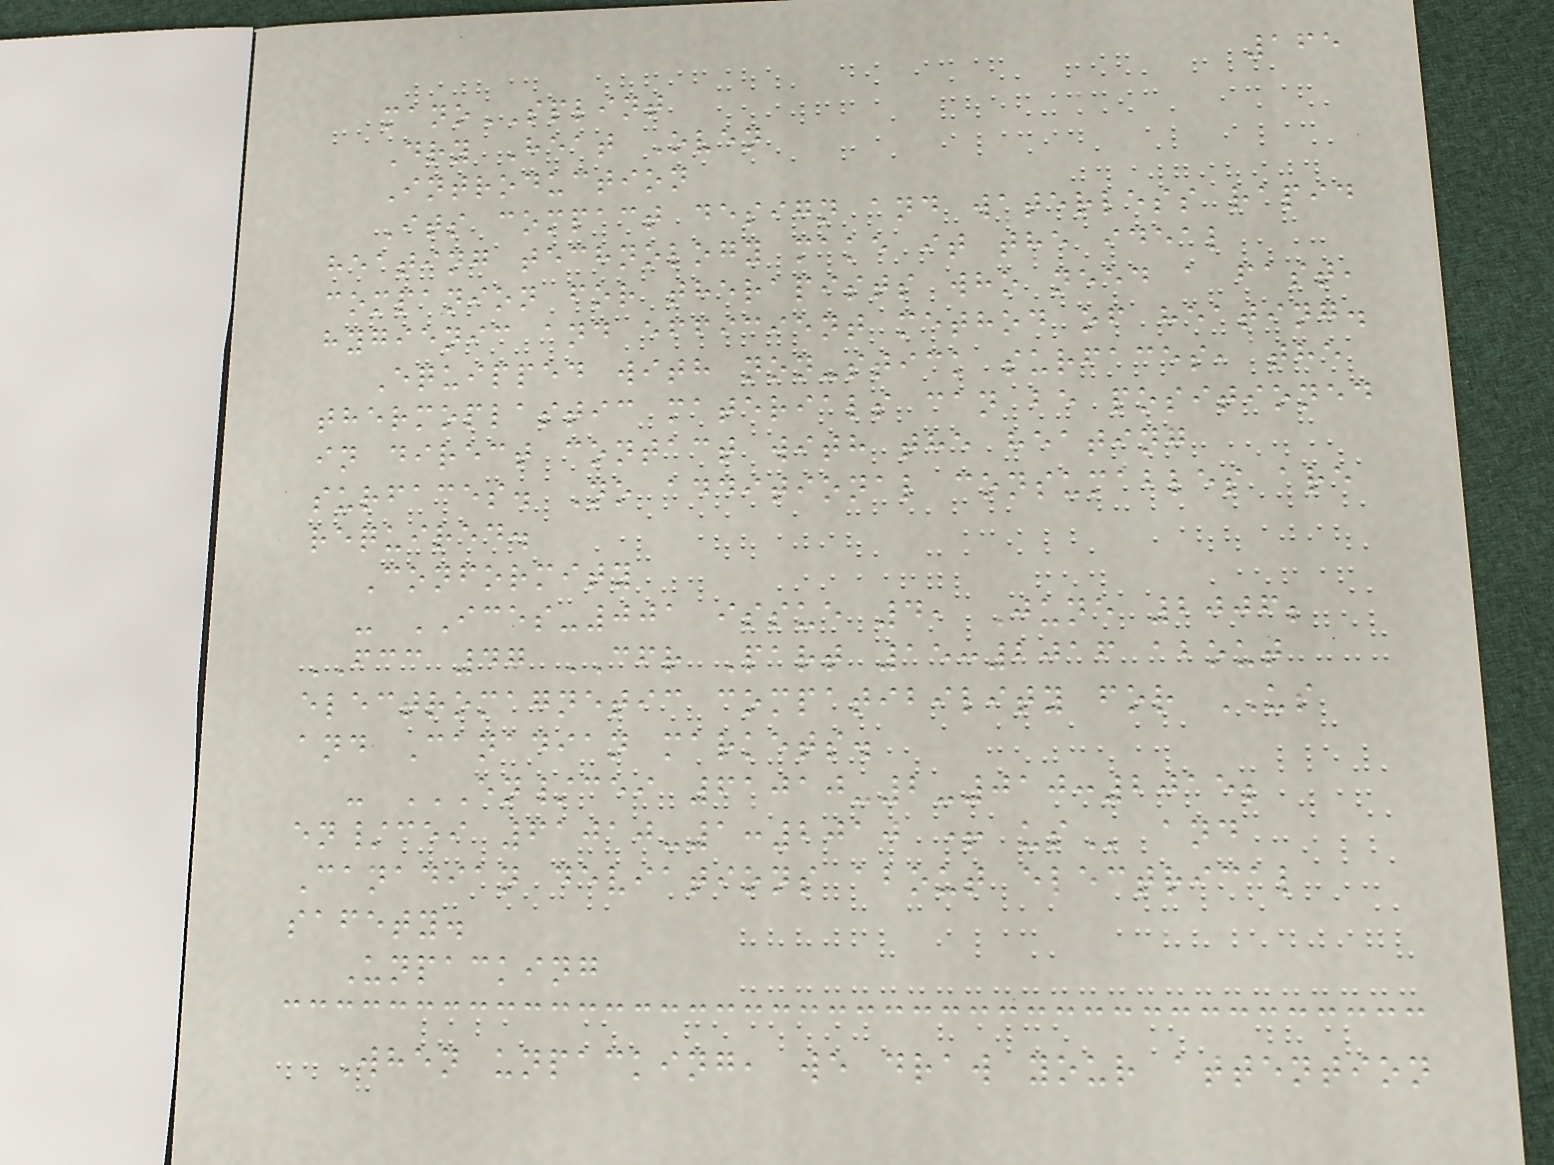165
manoSPLINT
Dry Heat Oven
Introduction
Its compact design and waterless rapid
heating technology make it the ideal
companion for therapists who need a fast,
hygienic and efficient method of heating.
Equipped with non-stick surfaces, the
thermoplastic materials can be positioned
in direct contact with the heating
surfaces. No additional consumables are
required.
Conformity
- ICES-001 issue 4, June 2006;
FCC 47 CFR Part 15:2016 about
electromagnetic compatibility for US
and Canadian markets.
- EN/CEI 61010-2-010:2015;
EN/CEI 61010-1:2010 + US and
Canadian deviations about electrical
safety.
Unpacking
When unpacking, we draw your attention
